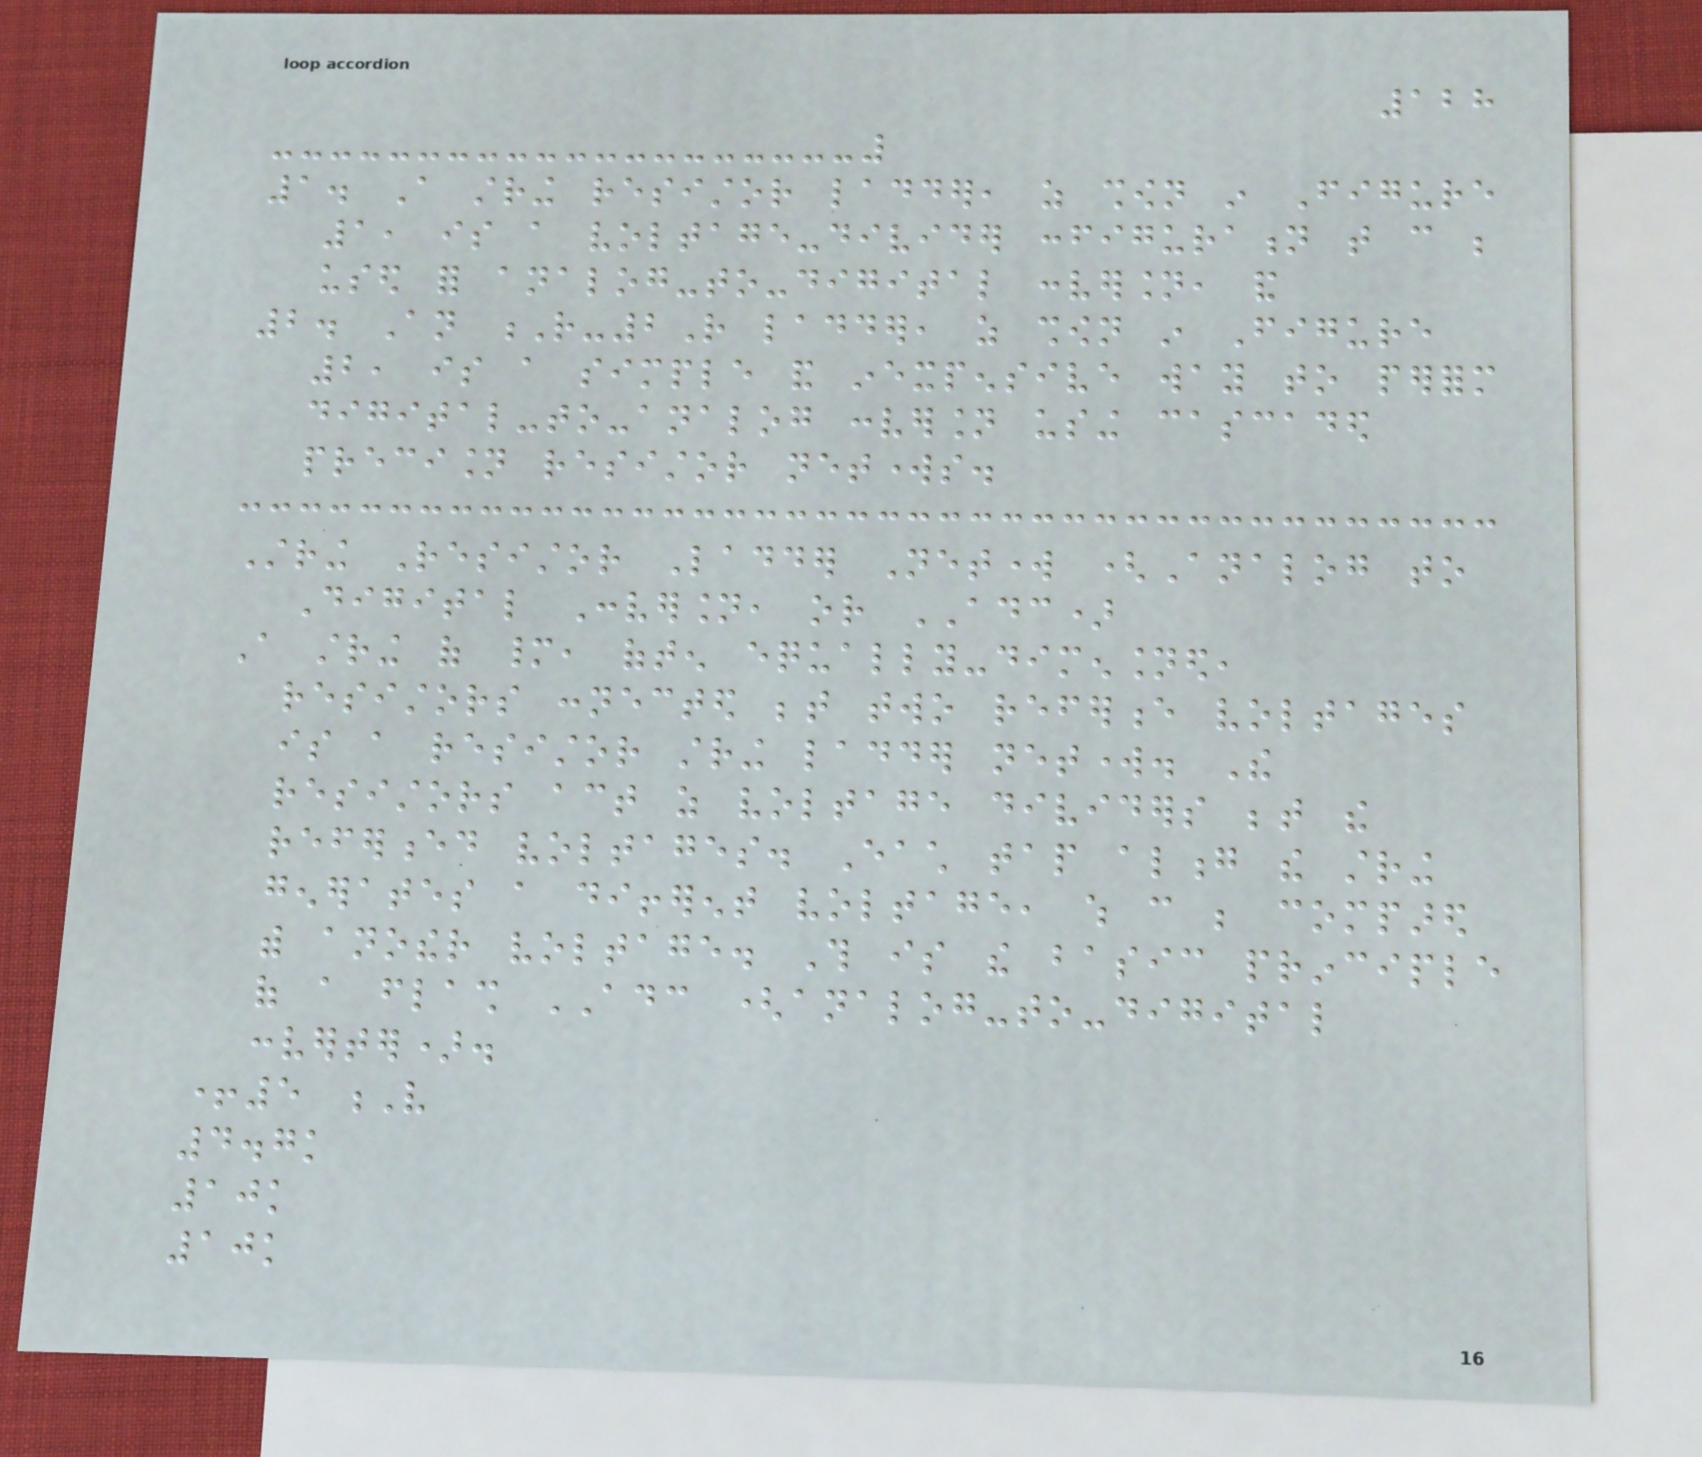128
1. A string resistor ladder, as shown in Figure
1, is a voltage-divider configuration that can be
used for analog-to-digital conversion, and
2. An R-2R ladder, as shown in Figure
2, is a simple and inexpensive way to perform
digital-to-analog conversion using cascaded
precision resistor networks.
String Resistor Ladder Network (Analog to
Digital Conversion, or ADC)
A string of many, often equally-dimensioned,
resistors connected between two reference voltages
is a resistor string ladder network. The
resistors act as voltage dividers between the
referenced voltages. Each tap along the string
generates a different voltage, which can be compared
with another voltage. This is the basic principle
of a flash ADC (analog-to-digital
converter).
+5 V
4.7k
10k
10k
